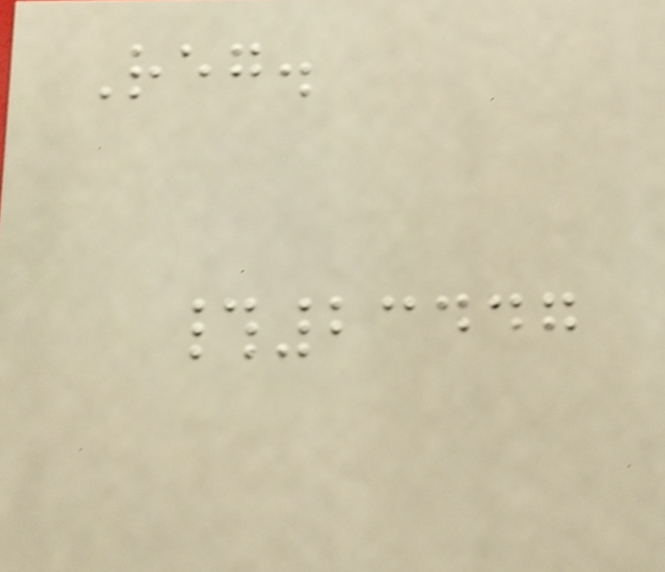Reg.
#23447
